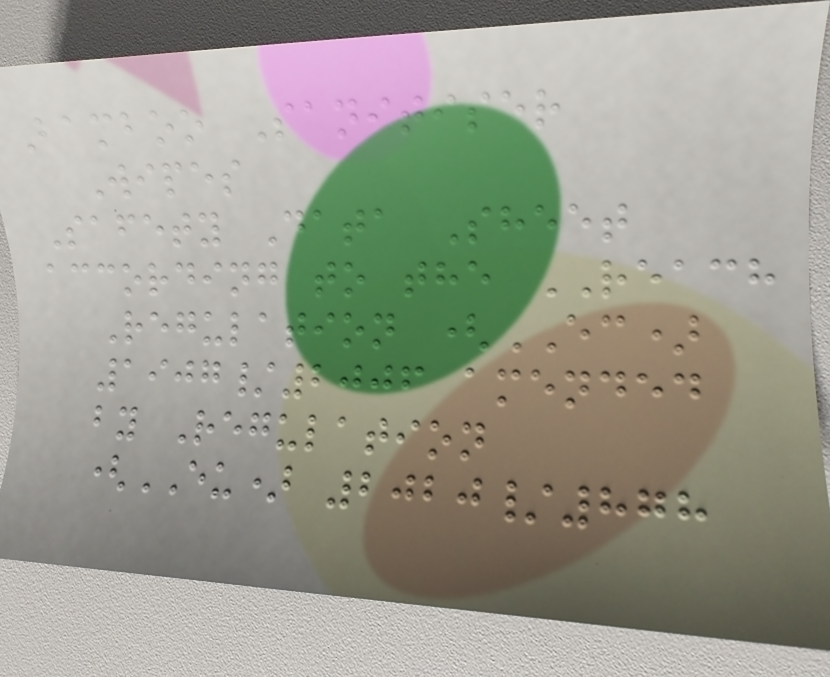Bamboo Sanitiser
Wipes
Safety Data Sheet
according to the REACH
Regulation (EC)
1907/2006 amended
by Regulation
(EU) 2020/878
